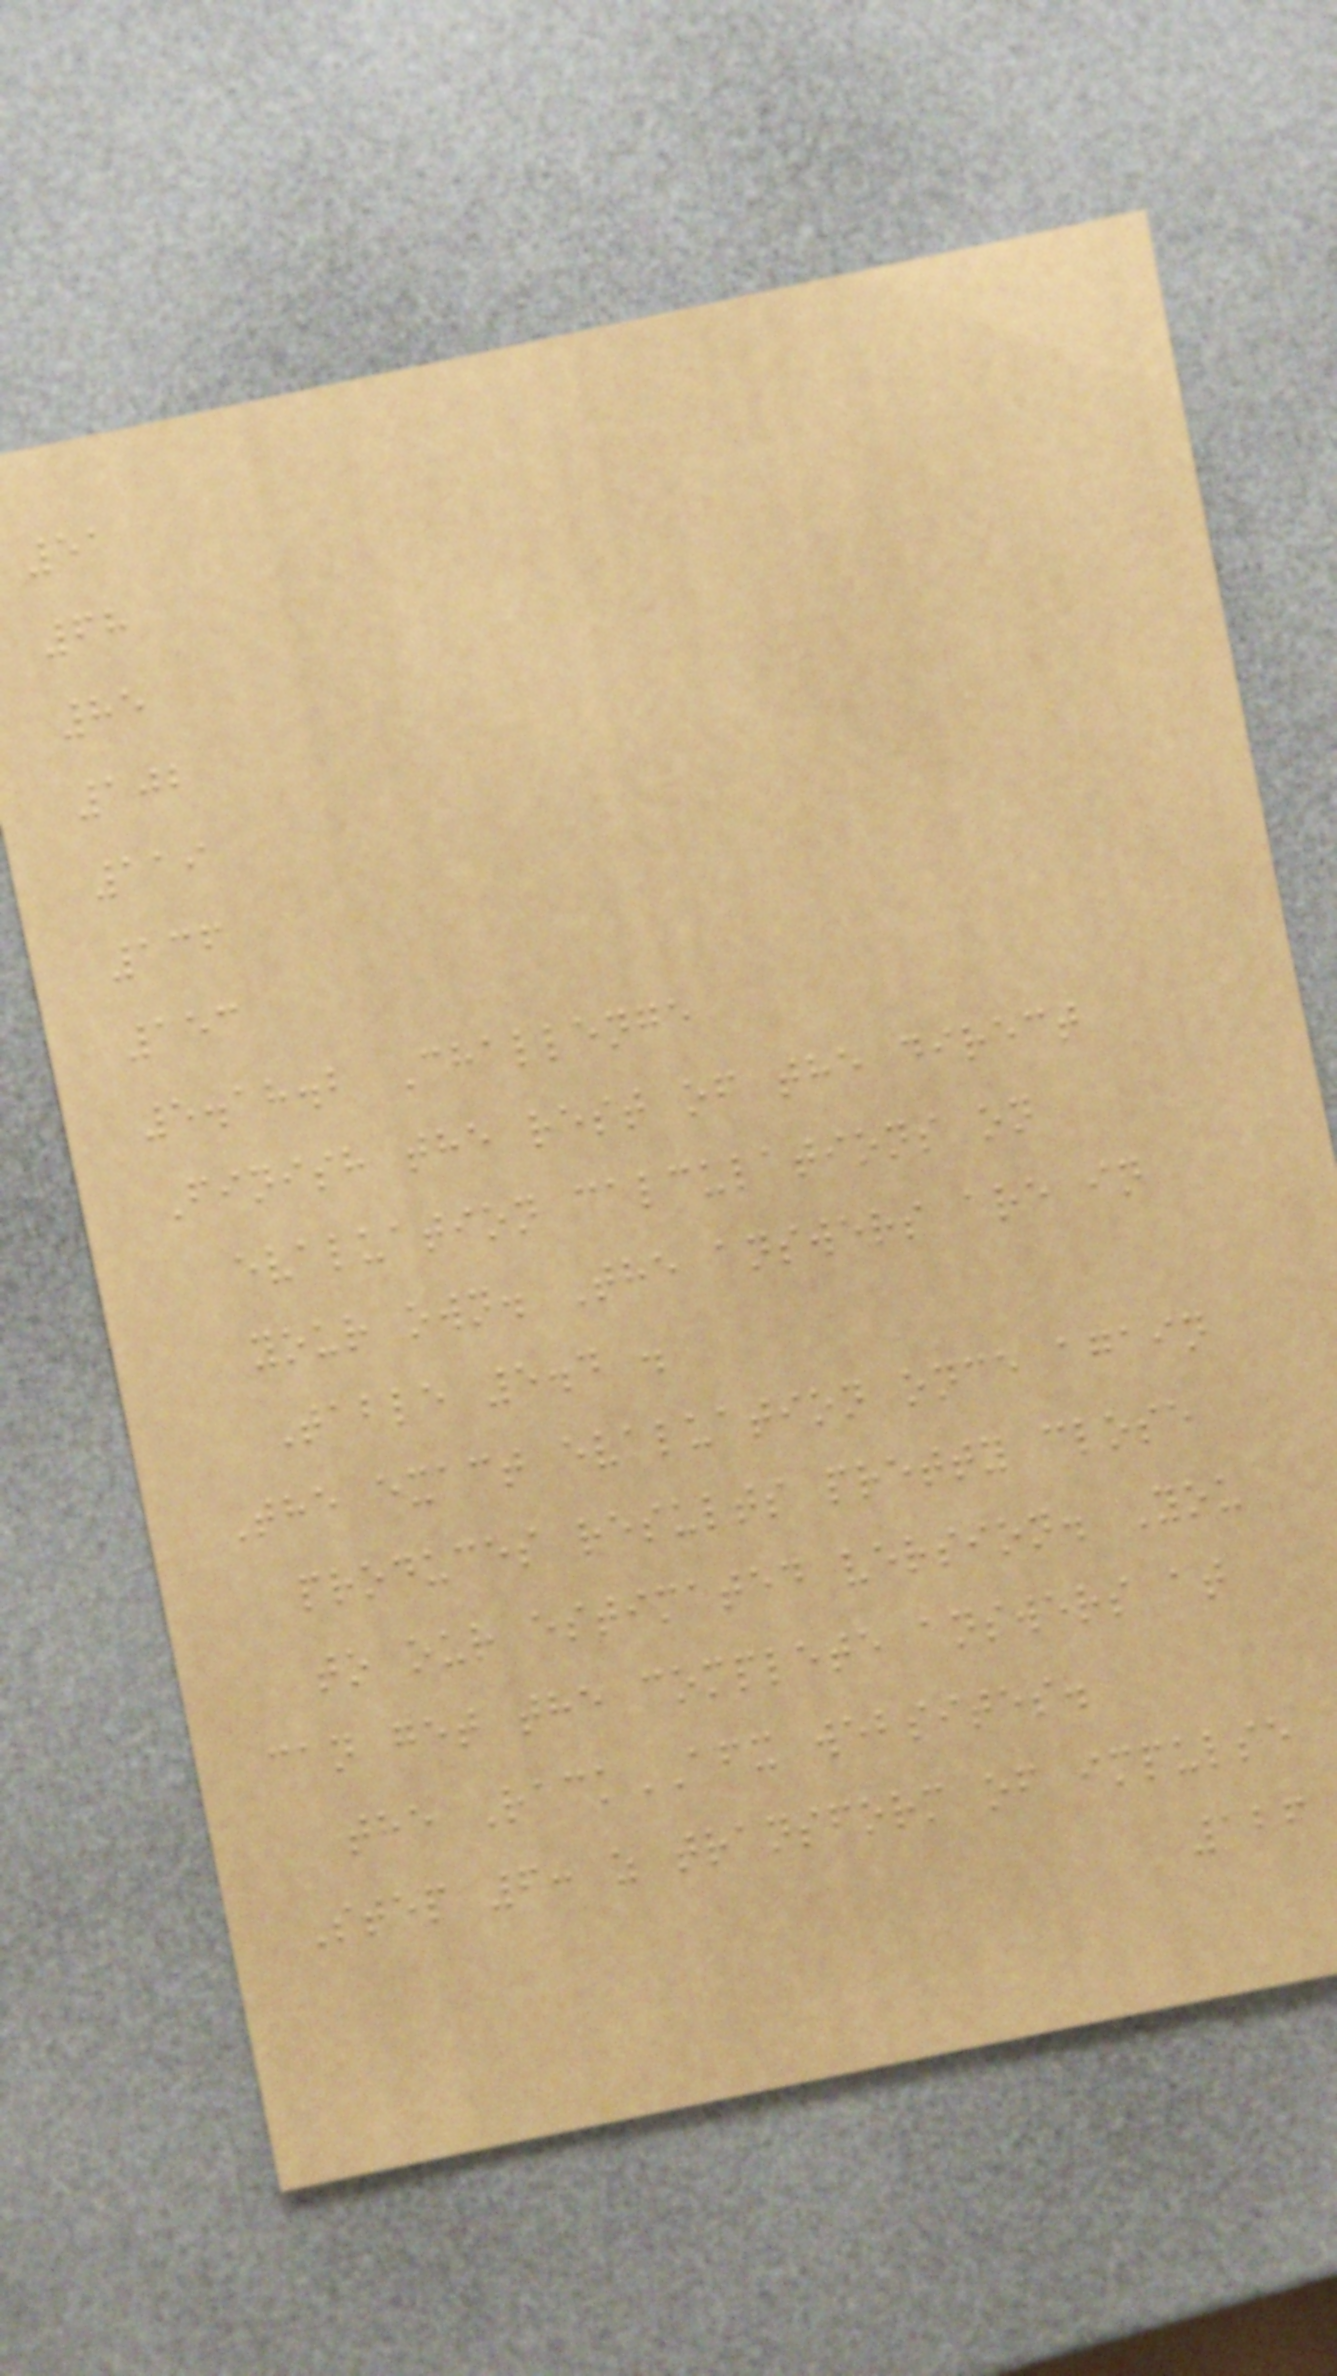51
68
85
102
119
136
153
5.18.2 Challenge
Finish the rest of the direct
evaluation calculations on
your own. The answers are in
Table 5.4 .
The exact evaluation once again
produces results pretty close
to our estimated version. You
can get the complete answers at
the RackAFX websites.
Step 6: z transform of impulse
126
